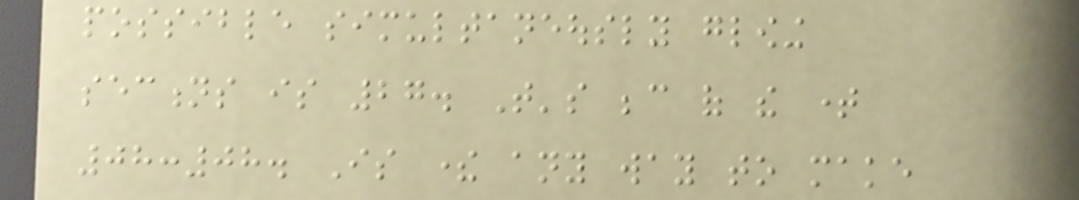possible simultaneously glowing
sections is 27. That's because of the time
08:08. Is there any way to make
